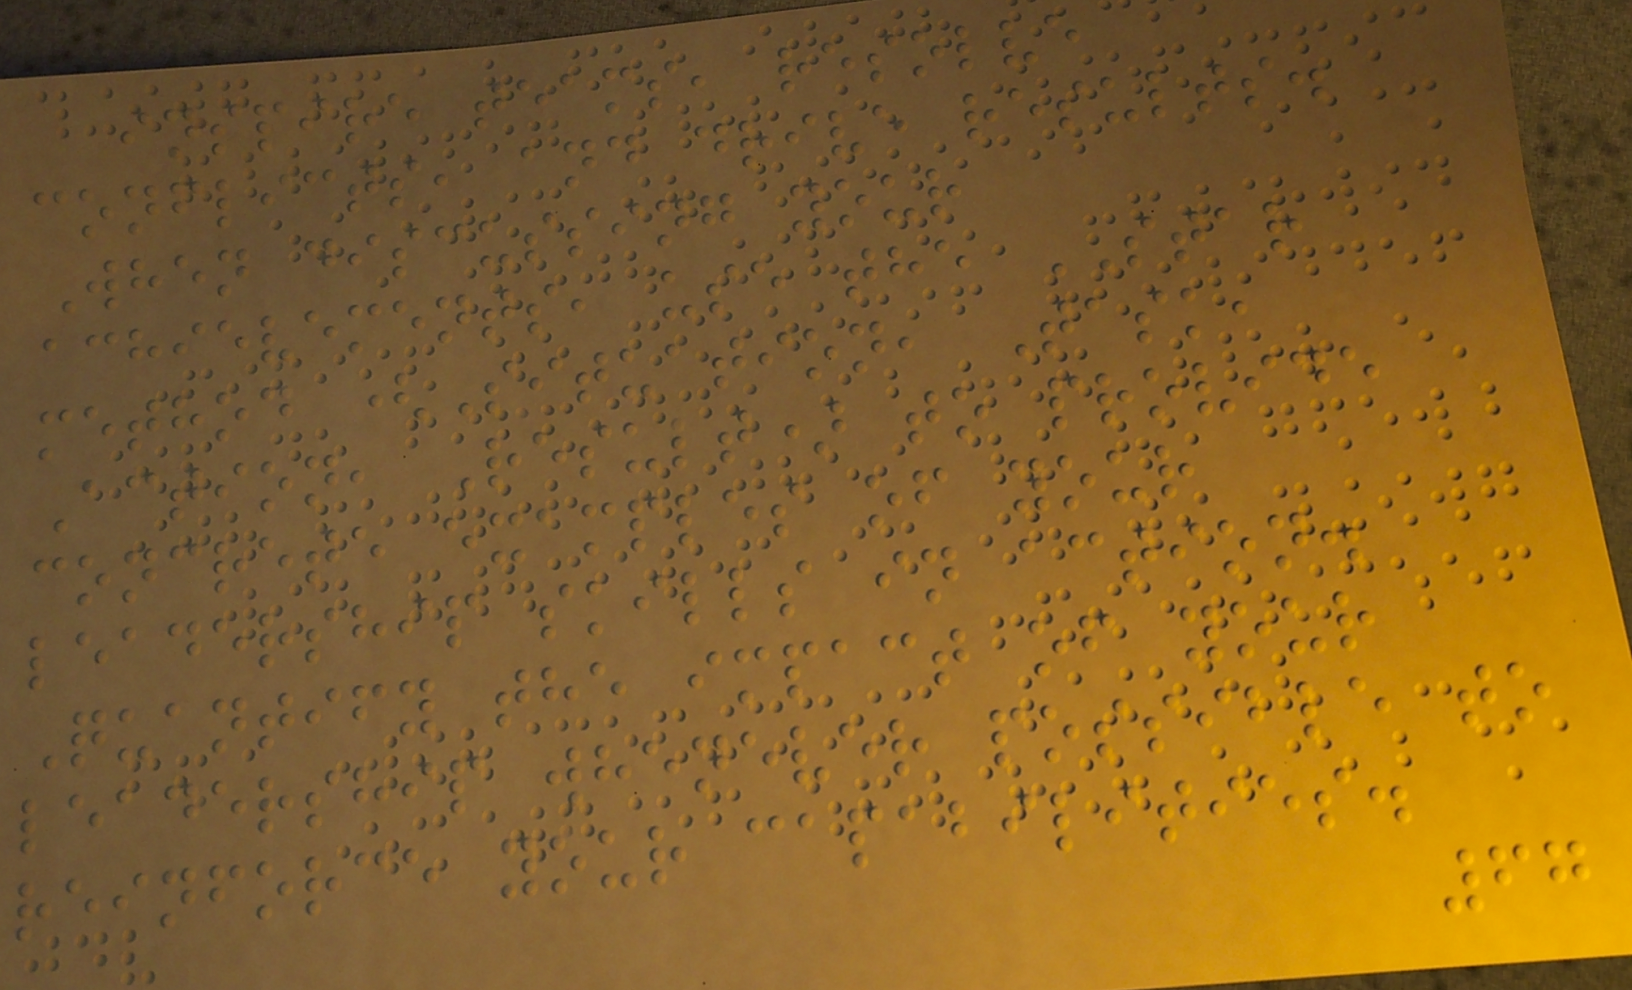inspire teams, resolve
conflicts, and drive results.
When discussing your
achievements, use the STAR
method (Situation, Task,
Action, Result) to provide
concrete examples of your
leadership skills in action.
Quantify the impact of your
leadership whenever possible to
reinforce your capabilities.
67
